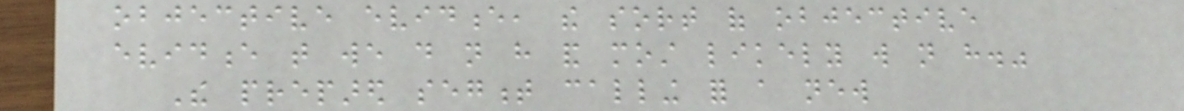objective evidence, the sort of objective
evidence that we do not have and most likely will not have."
The prepared segment calling for a new
